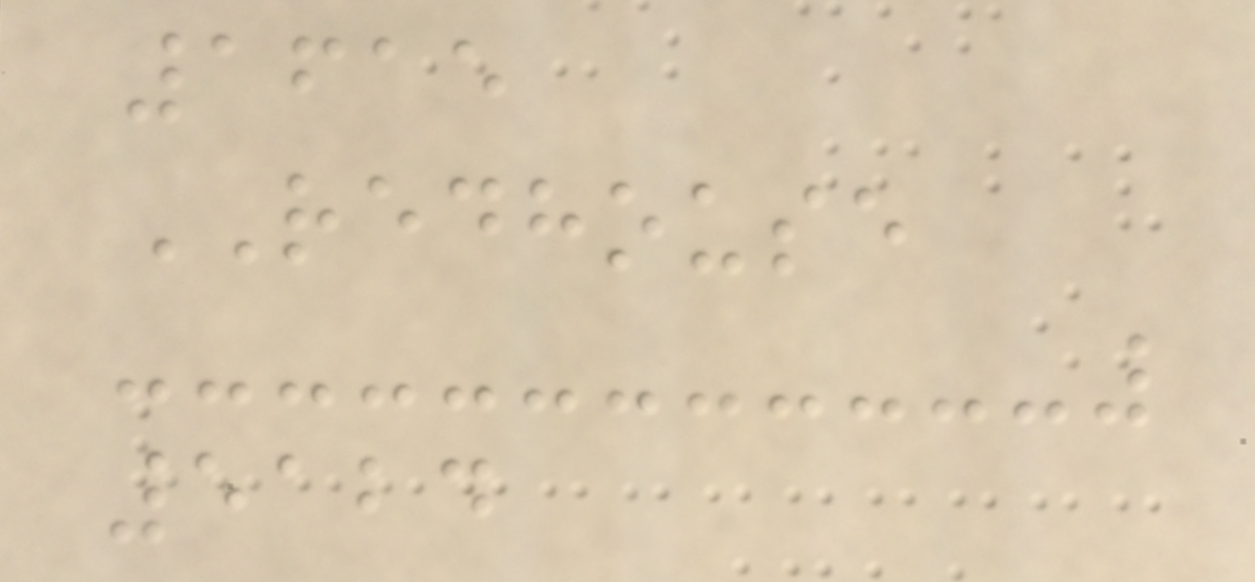1615
REDHOUSE
5124
